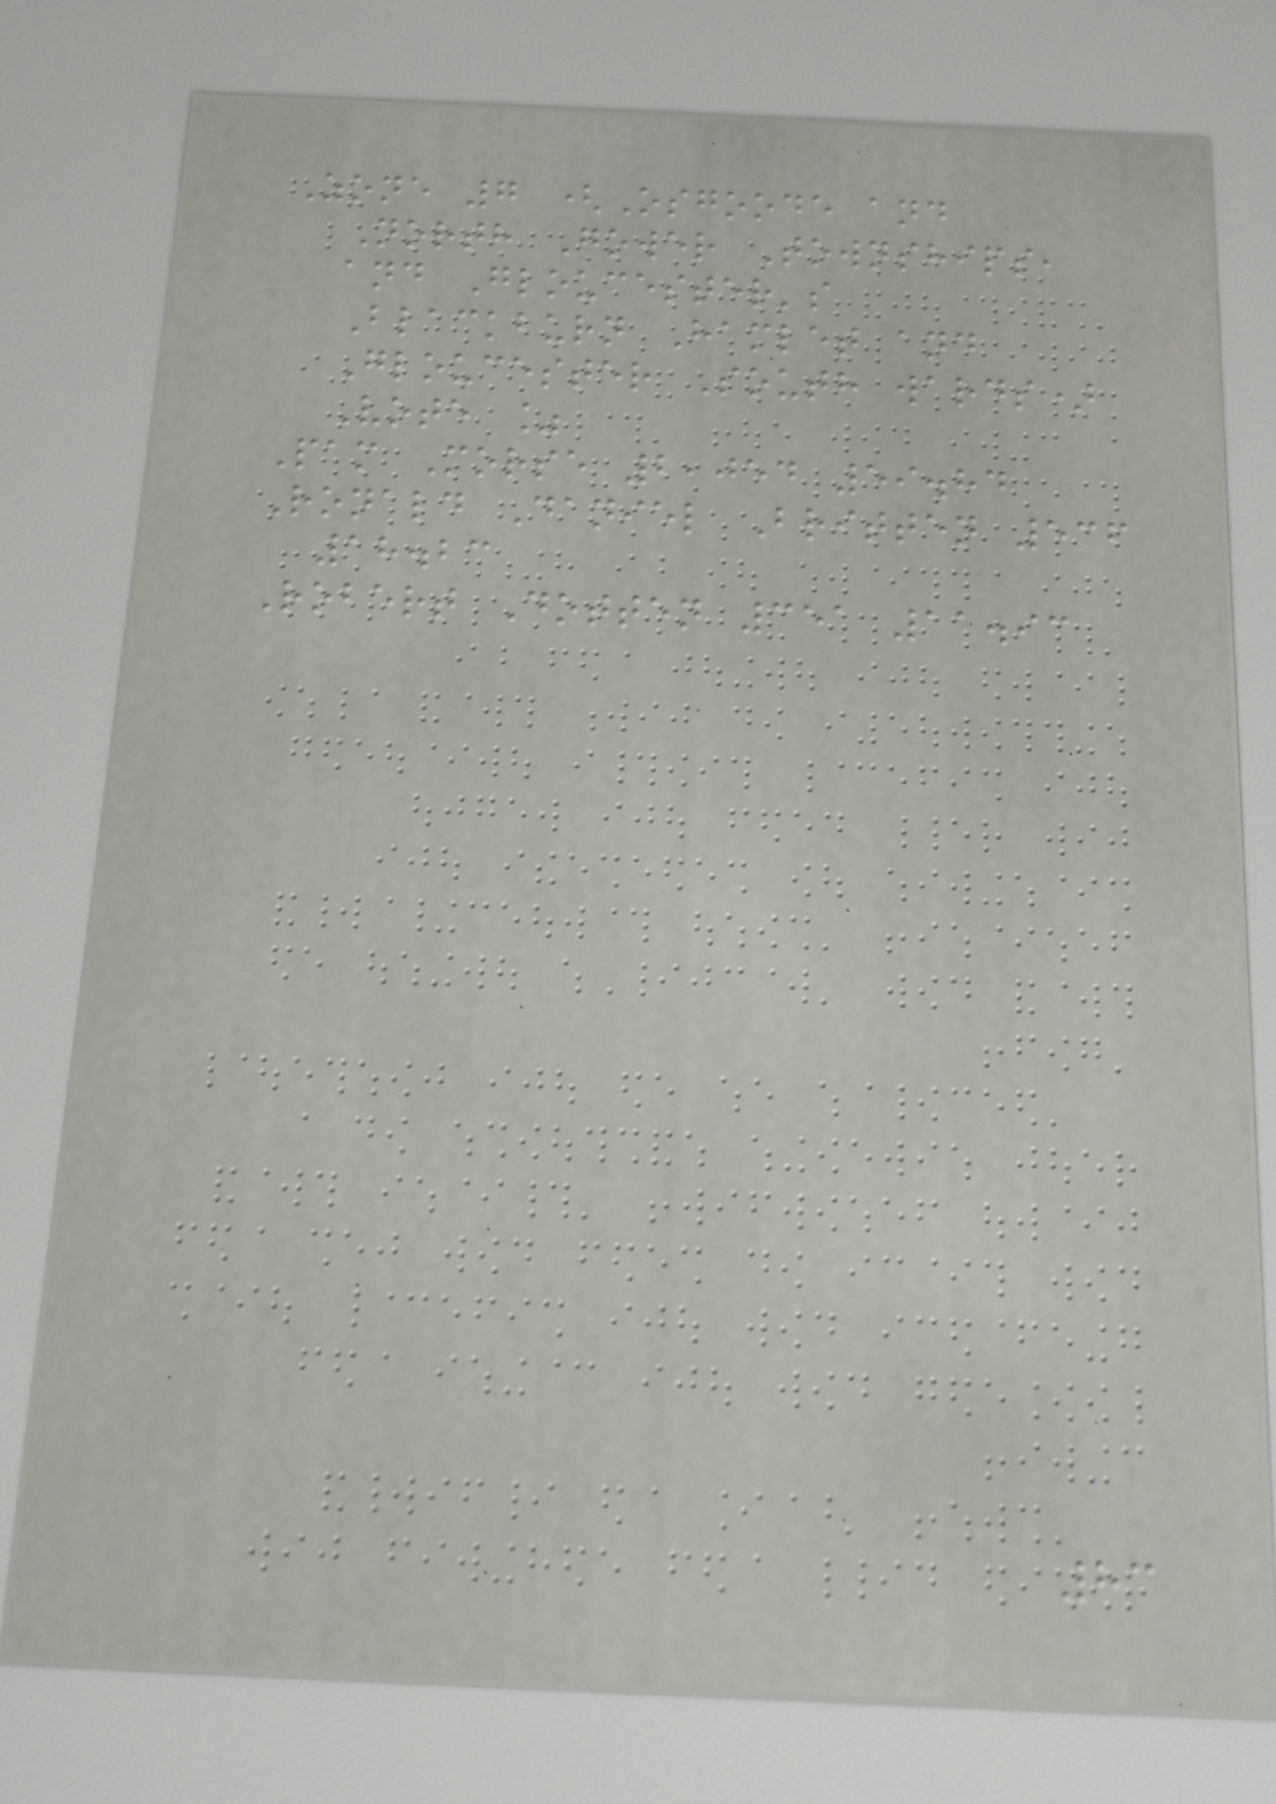Zone 7 (Osgoode and
North Gower Townships,
and Gloucester's
Blackburn Hamlet and
Gloucester South wards)
Vote %
Pam Morse 2,054 59.84
Ronald Daniel Britten 536
18.23
Robert Dotten 351 11.93
83
